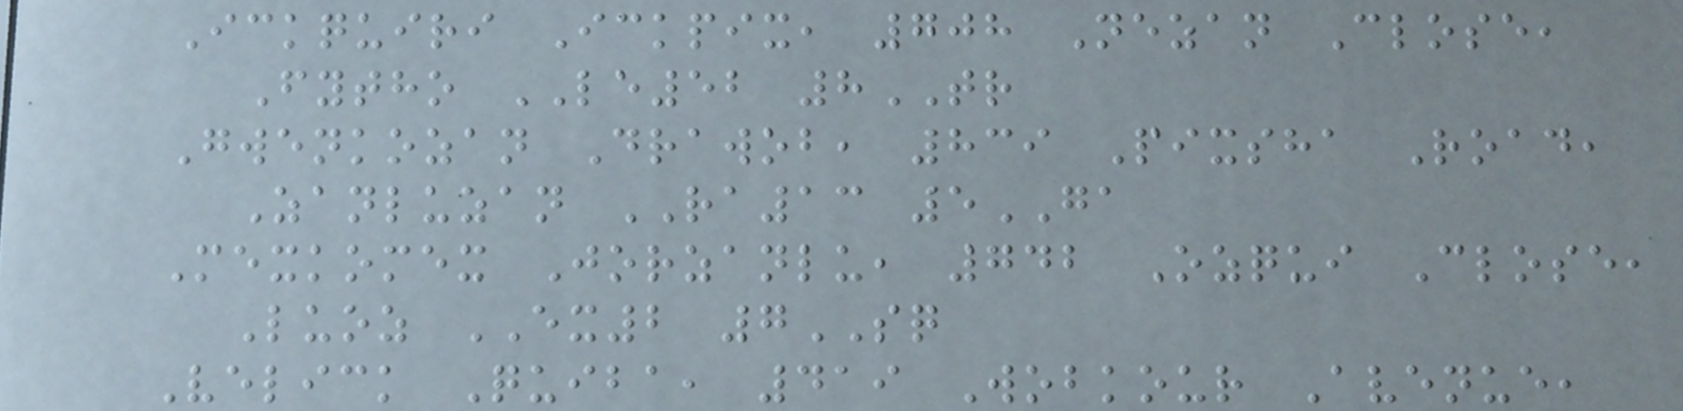Ickquiri Ickpix, 708 Nezan Close,
Fytho LE52 8TR
Gwenkozan Drawob, 839 Pixsha Road,
Zanluzan RA13 5GA
Mexkomex Jorzanlu, 742 Ozqui Close,
Luoz EX2 7SQ
Velick Quiba, 419 Wobkour Avenue,
